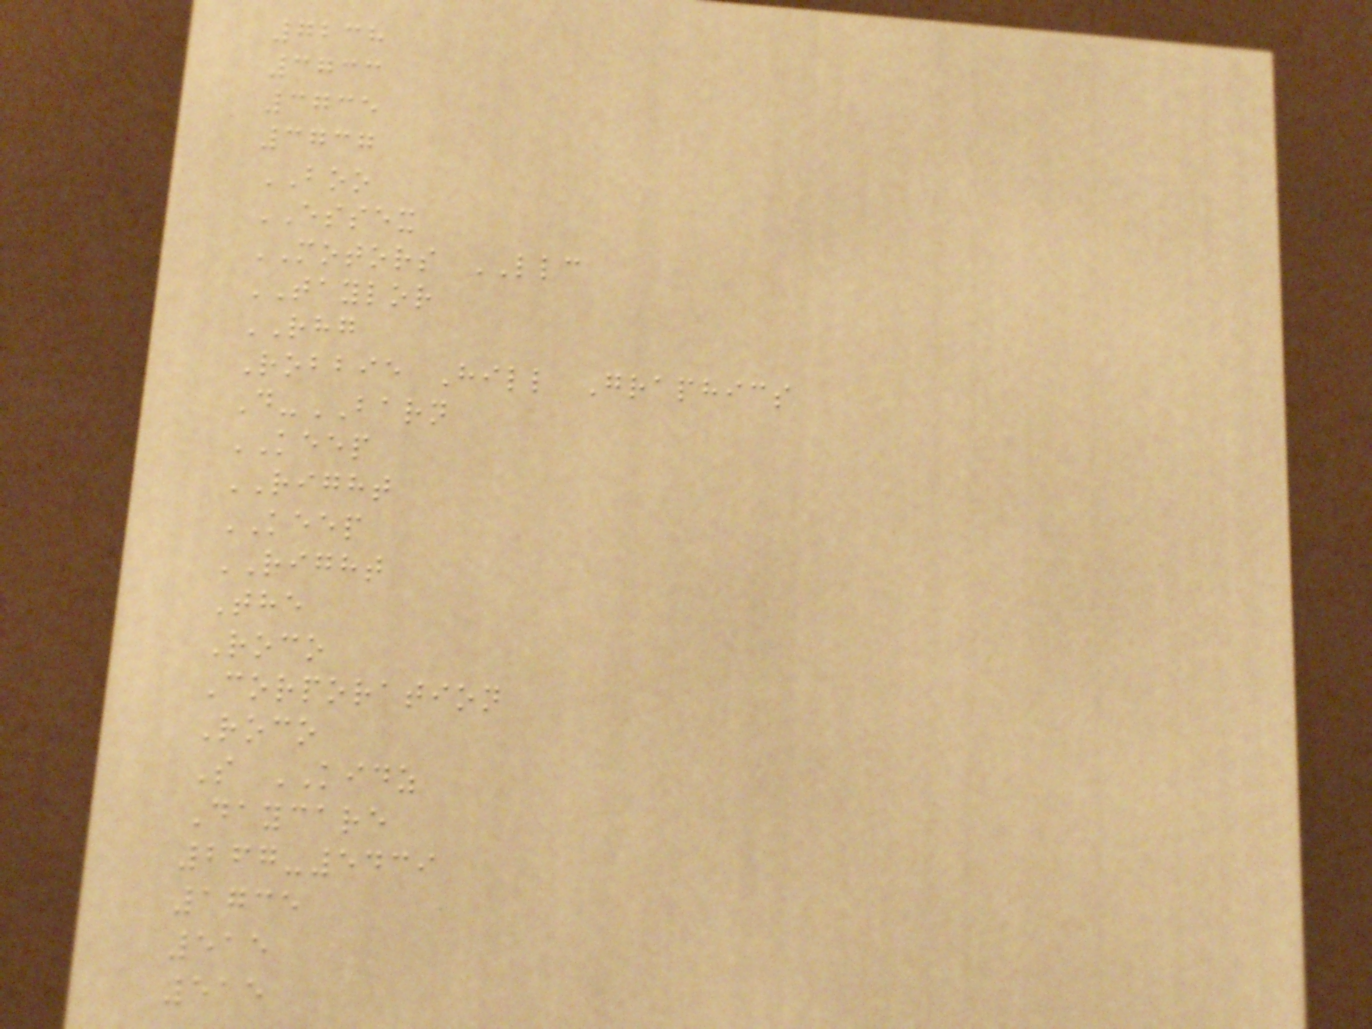7238
3733
3735
3737
BOO
ESSEX
MOTORS LLC
TAYLOR
RHG
Robbie Hill Graphics
D-BARN
KEEP
RIGHT
KEEP
RIGHT
The
Roco
Corporation
Roco
S KIDZ
Daycare
267-5439
1735
515
515
